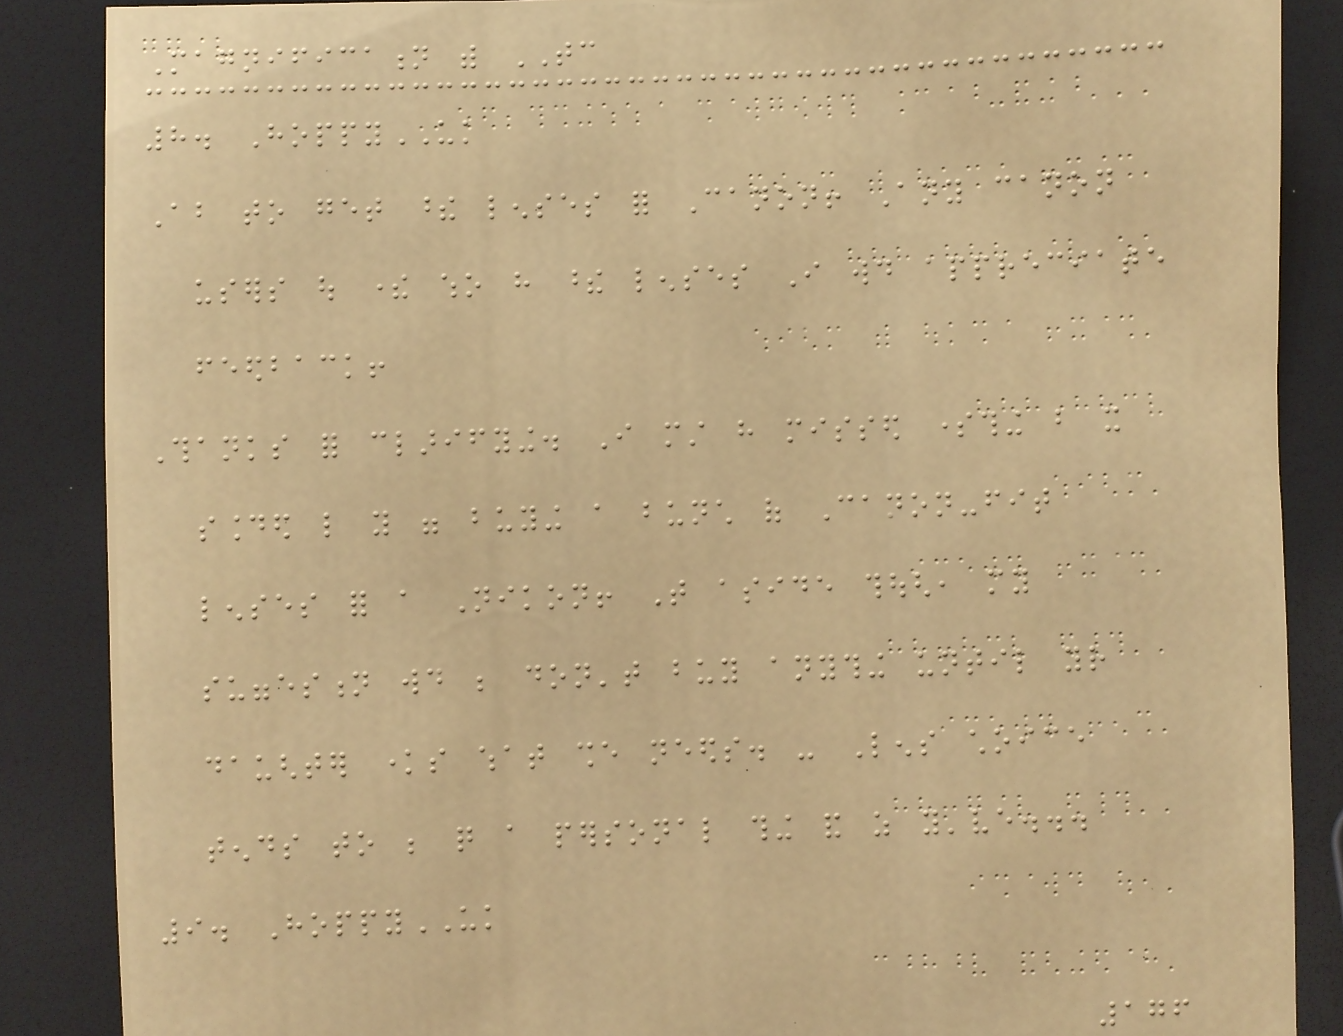Magnification with TC
8. HoppyUK
About to get these lenses for Canon! Any canon
users out there who have these lenses I would appreciate
feedback!
Thanks for clarifying. I must have missed something but it
sounded like you were buying a bunch of Canon-fit
lenses for a Nikon! That aside though, my
suggestion would be don't buy anything until your
daughter knows what she needs. - Lens choice
tends to be quite a personal thing and as you've...
9. HoppyUK
176
